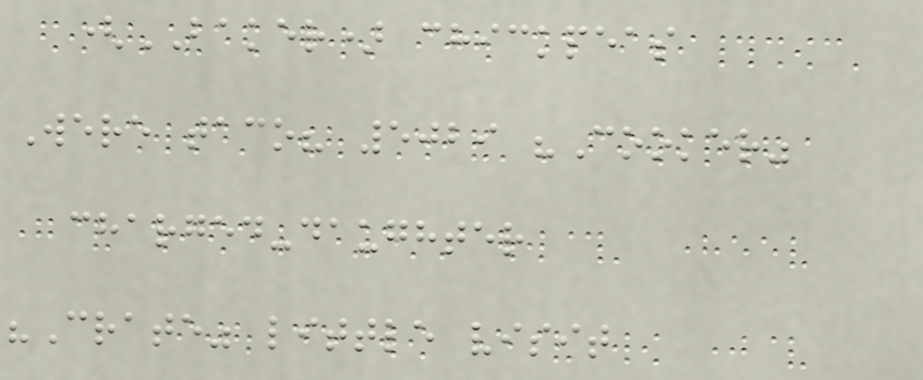(BAKER) chickpeas
Were taco? 5029 "Cooker"
charged-daughter
"Crate" little visit
